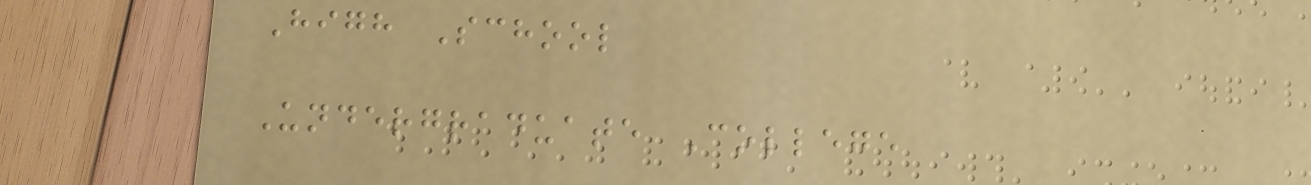High School
Undergraduate College
